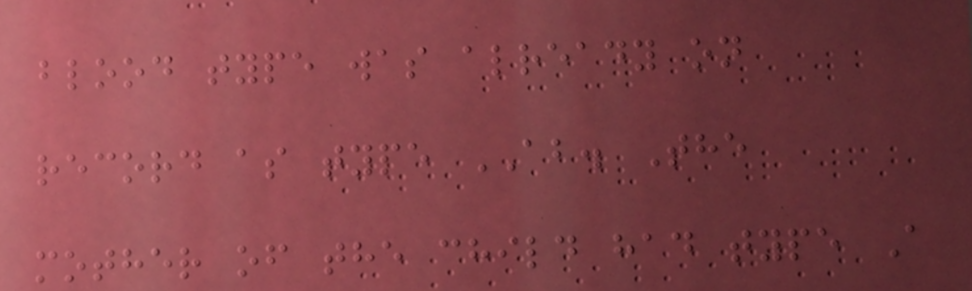blood type was already on
record as type AB. The
mother of the child had type A
